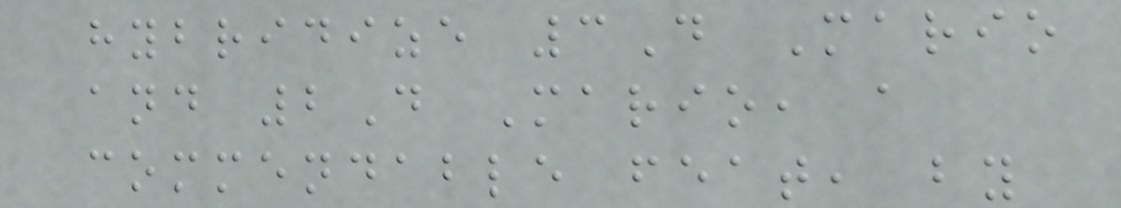hybridize 3D Mario
and 2D Mario, a
commendable feat, by
